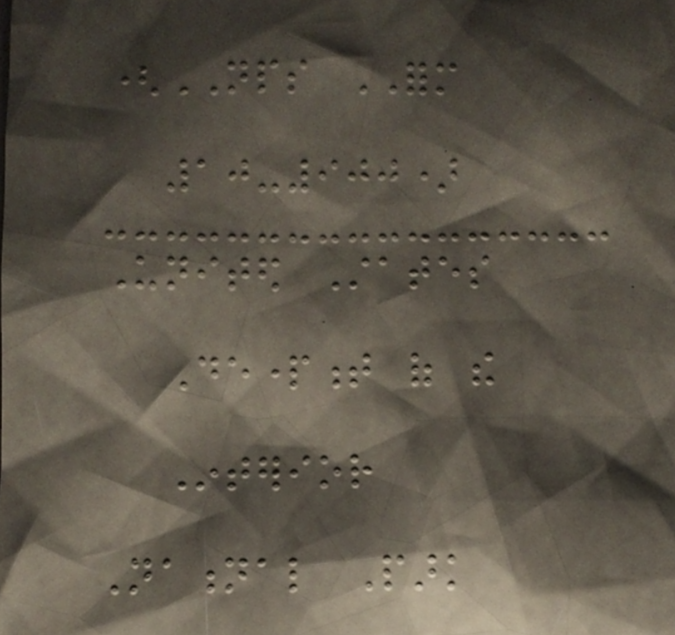(NPS FORM
10-900)
United States
Department of the
Interior
National Park
